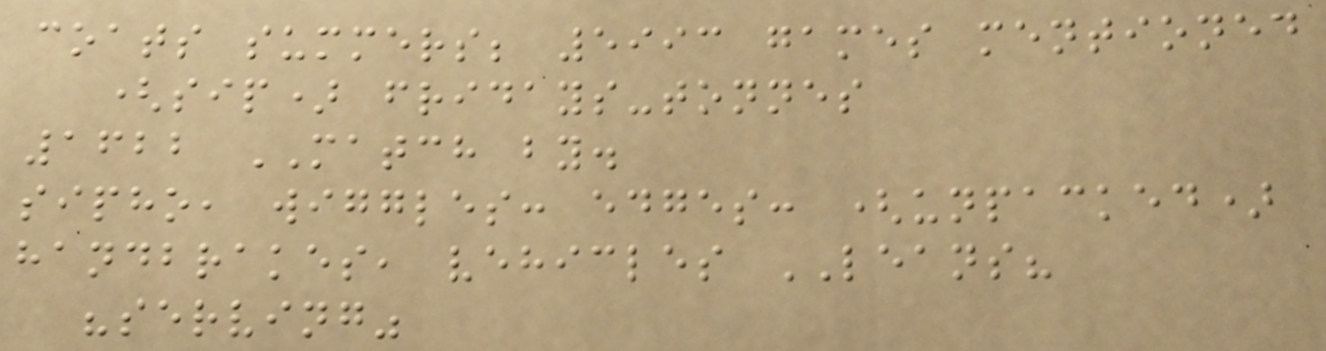coats summers; 5993 games mentioned
(sip) fridays-tonnes
1622 MATCH by.
sipho, wiggles: edges: (unpacked)
handbrakes, vehicles LEANS?
"serving"
